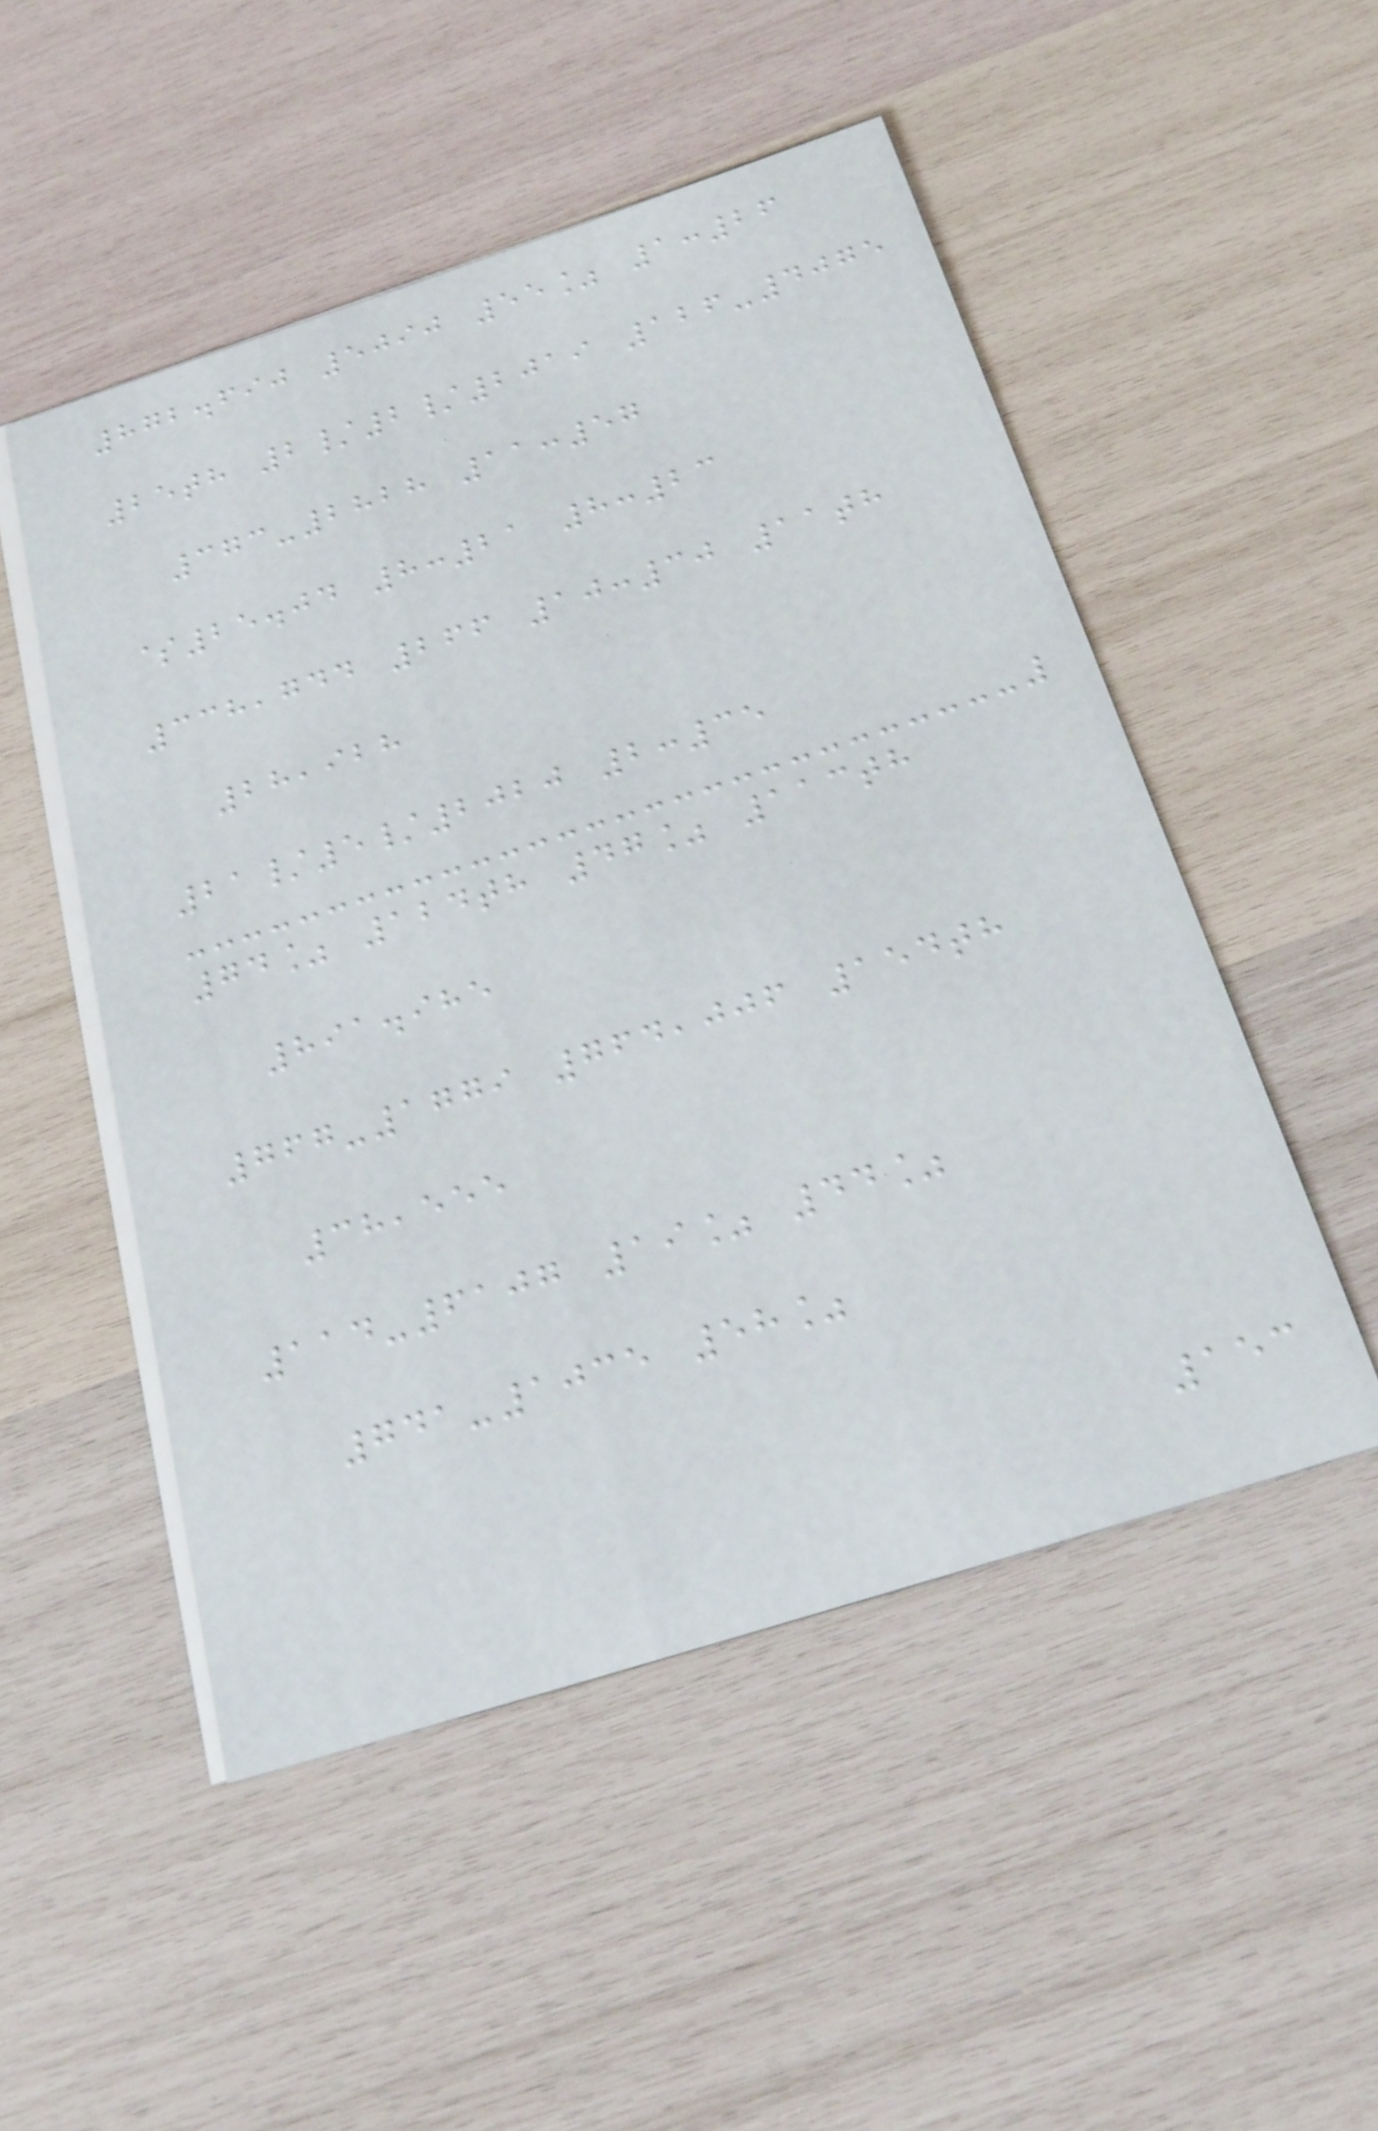872.690 5090 55% 1:26
25th 2/2/2019 126-4075
373-2828 11:57
$25.04 8:21 8:23
338,744 266 10:30 11th
28,928
21/5/2020 2:35
74% 124th 47% 113th
891.985
767-1779 764,006 154th
38,555
114-6107 19% 44%
741-1035 58%
153
